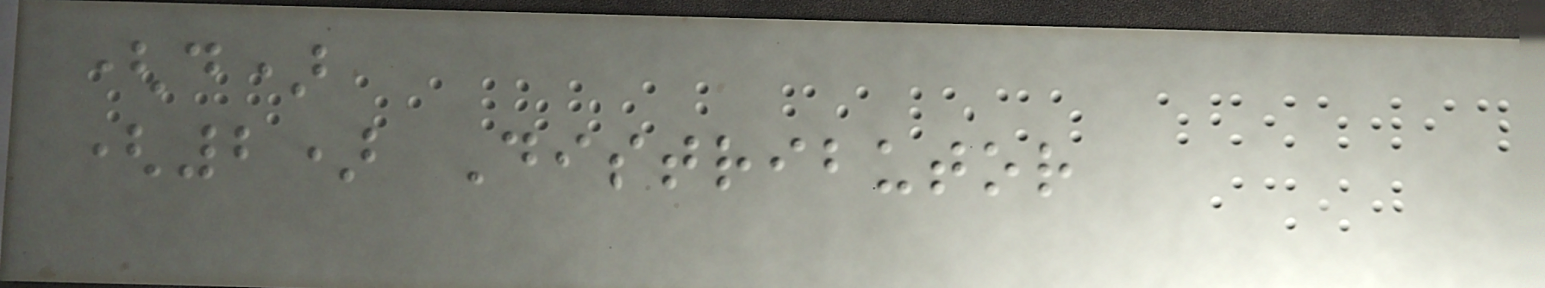(d)
(2) Distributor
